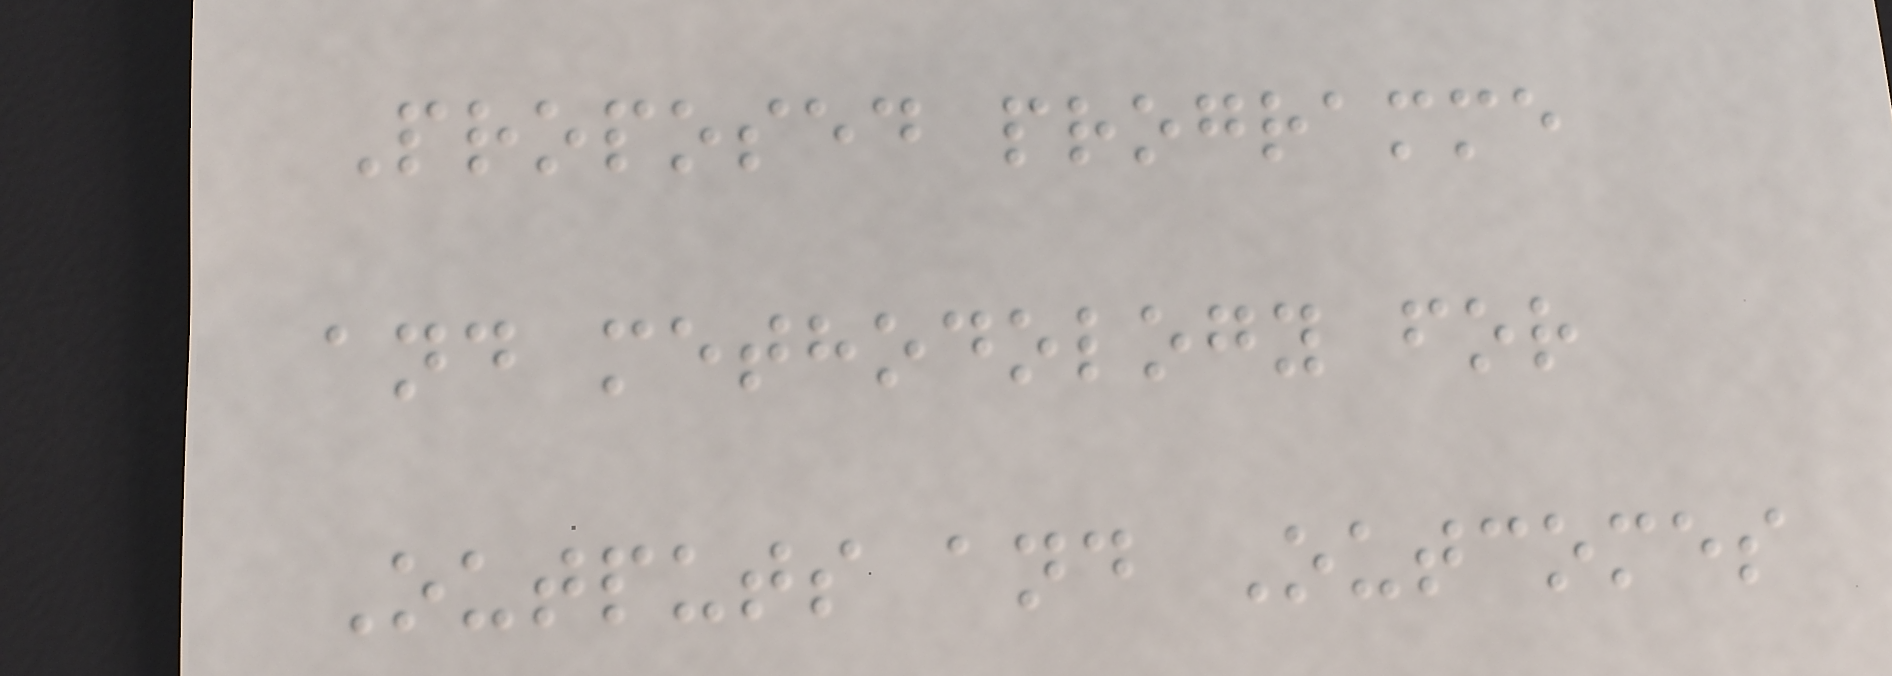Proposed programme
and methodology for
Outputs and Outcomes
